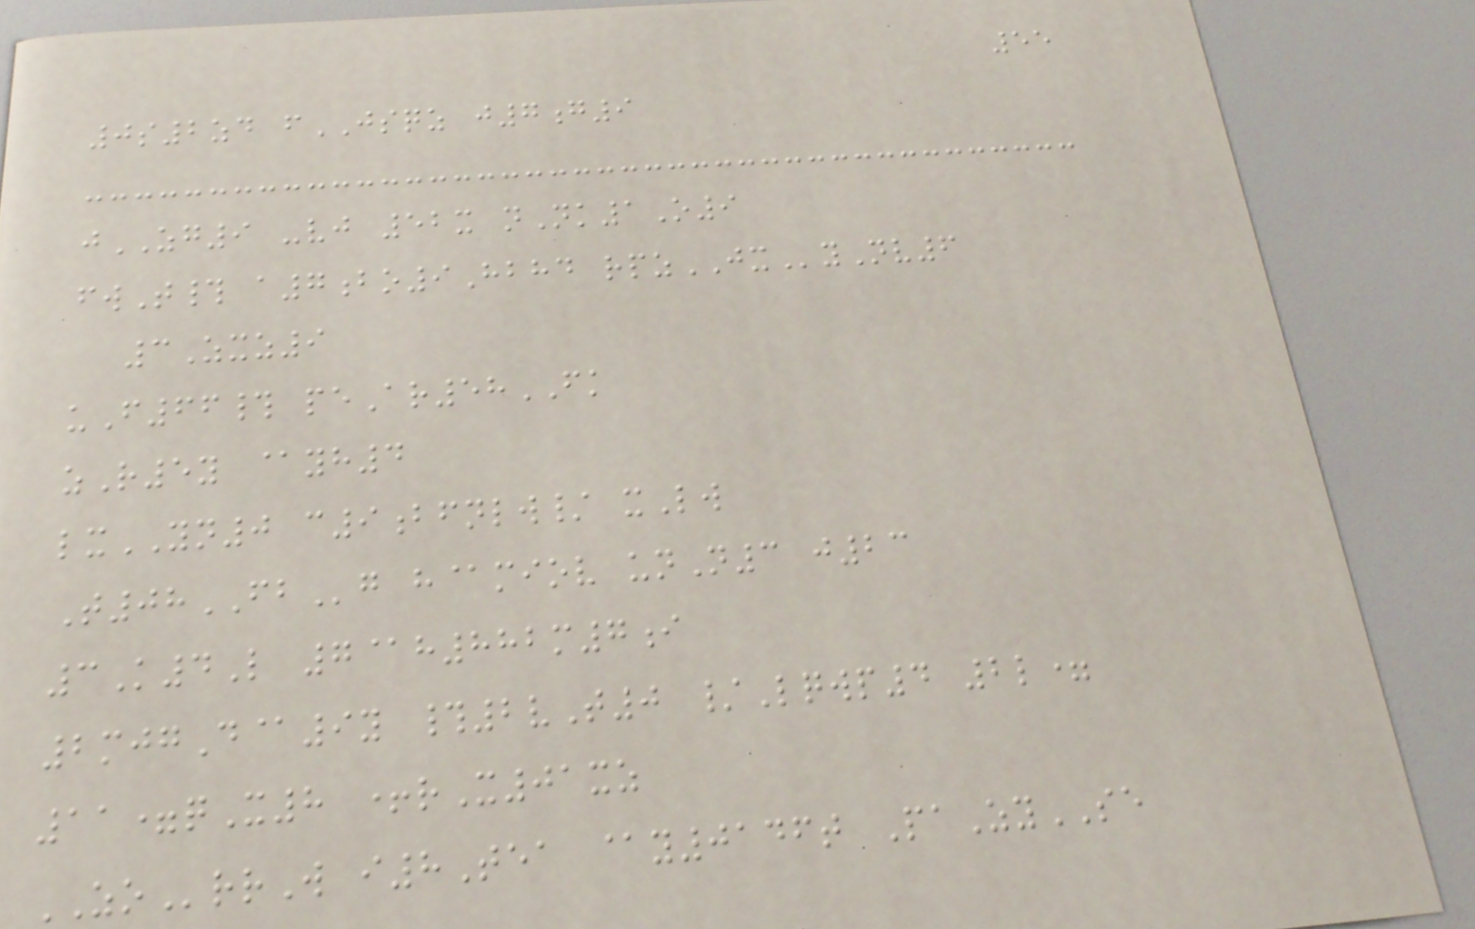55
0s2zd fJSQZ j7g9
jZG9 -vj 52x nNk1O9
fwT# a7bo9Hbhd rpzJXyNv6
3Zxz9
uF66# peAr58FK
zR5y @yh4
lxYN0 c9bfnlw/ xLw
T08FBg h@miov unN3 j23
3K4L 7@h882m7i
2mjgD@9y #2vT0 /Lqwp4 2l=
11=qX8 +rX01xz
ZOrrW i8Tea @y0146t PaZySE
